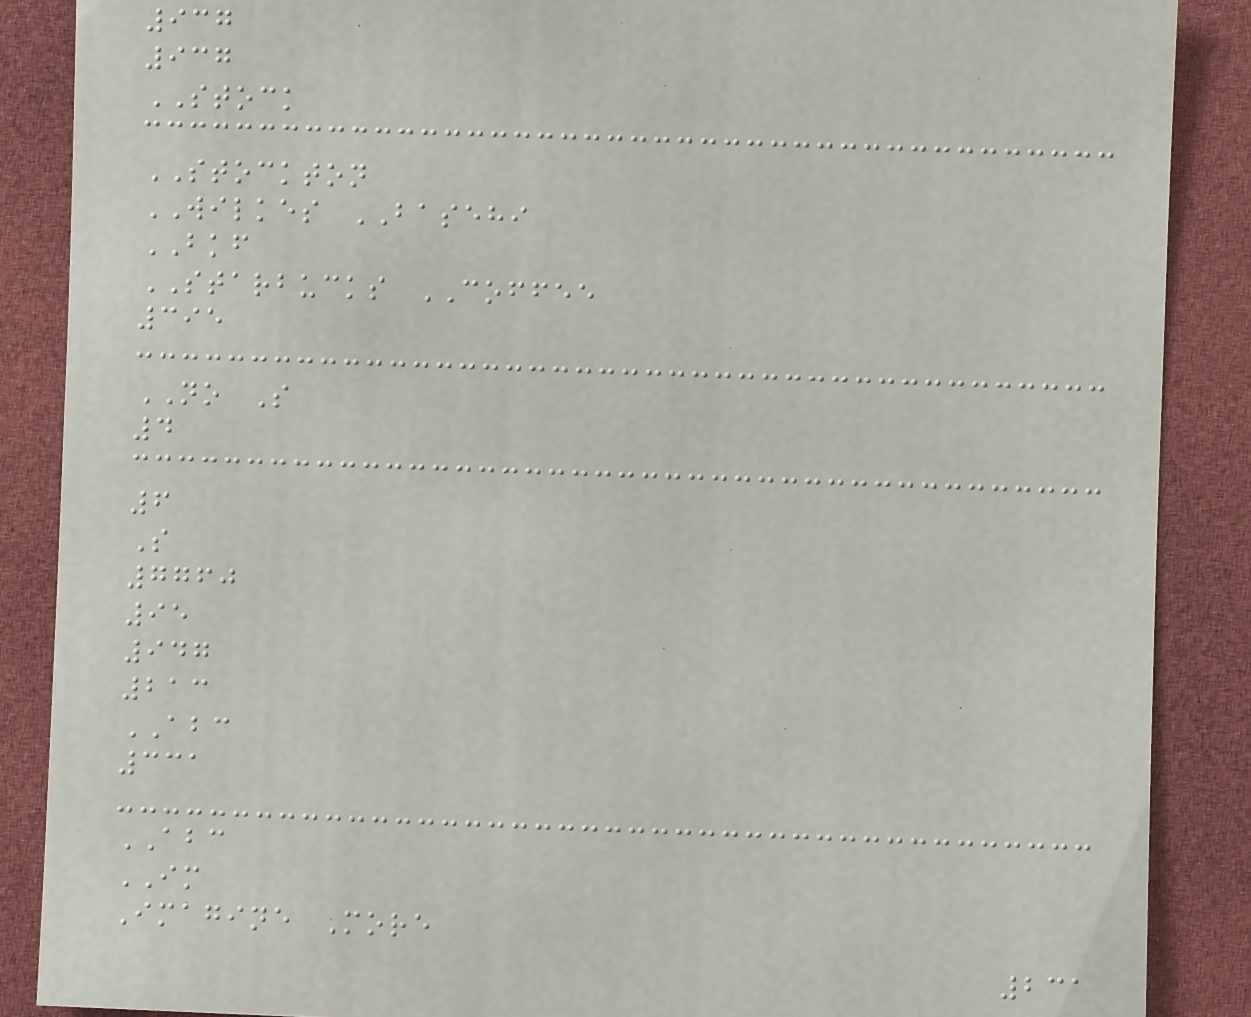937
937
STOCK
STOCKTON
WILKES BASEHI
BKF
STARBUCKS COFFEE
395
NO S
4
6
S
7760
95
947
213
ABC
331
ABC
IM
Imagine More
231
